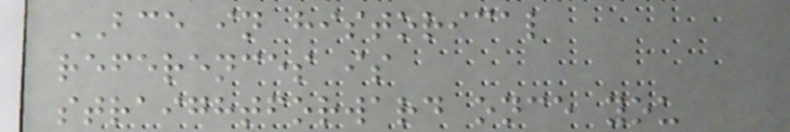BCE in historical
references is
straightforward once you
